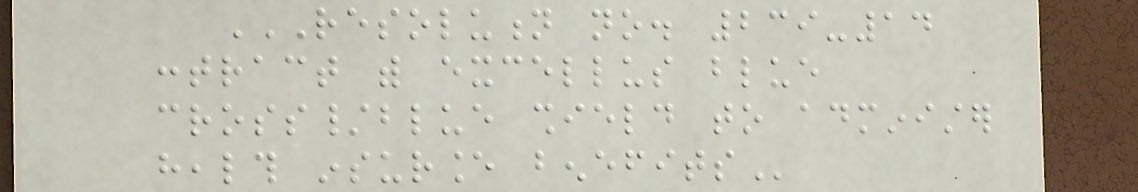RESOLUTION NO. 239-14
CONTRACT WITH EXCELLUS BLUE
CROSS/BLUE SHIELD TO ADMINISTER
HEALTH INSURANCE BENEFITS
